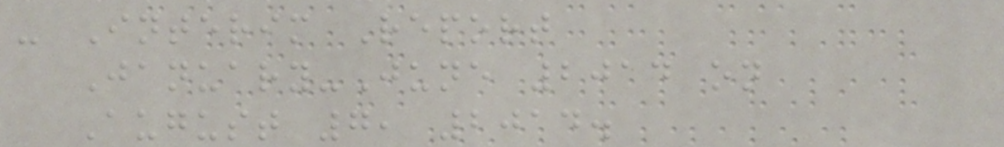- Interim Report
January-June 2014 on
August 7, 2014.
